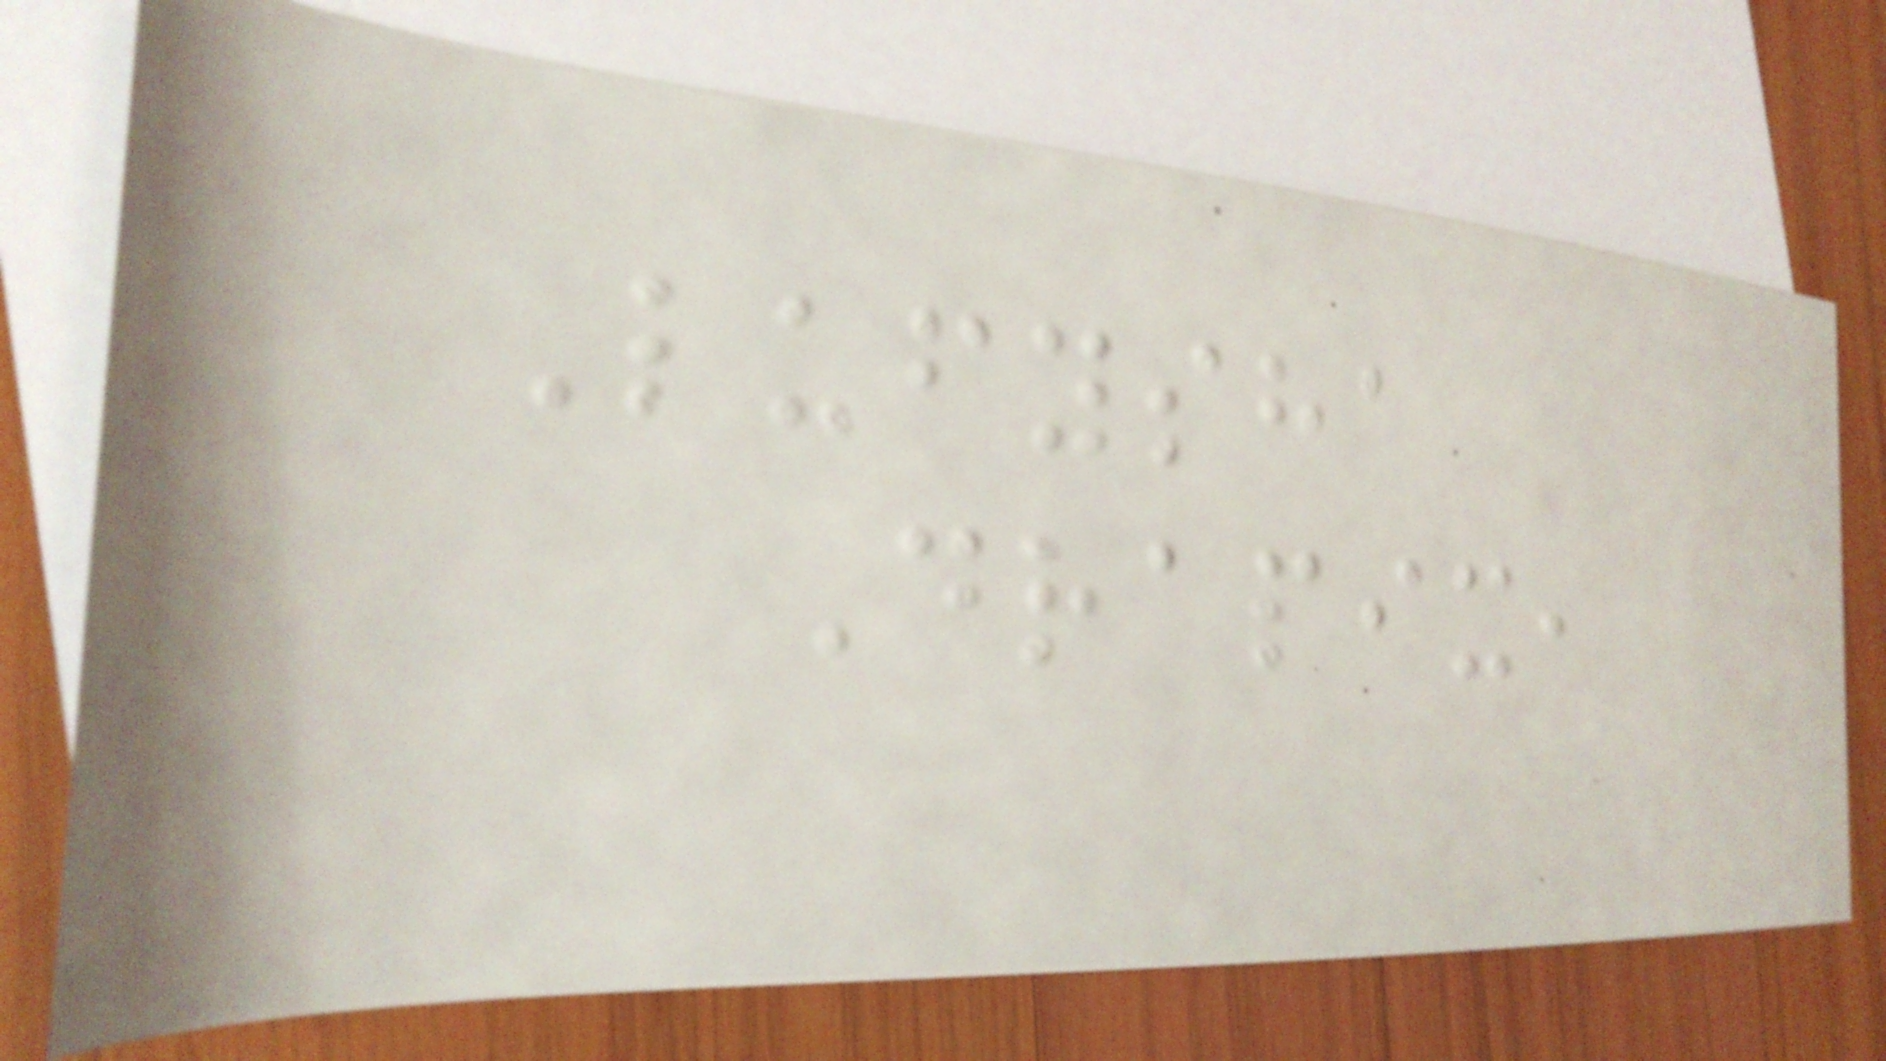Lufysha
Drapix,
